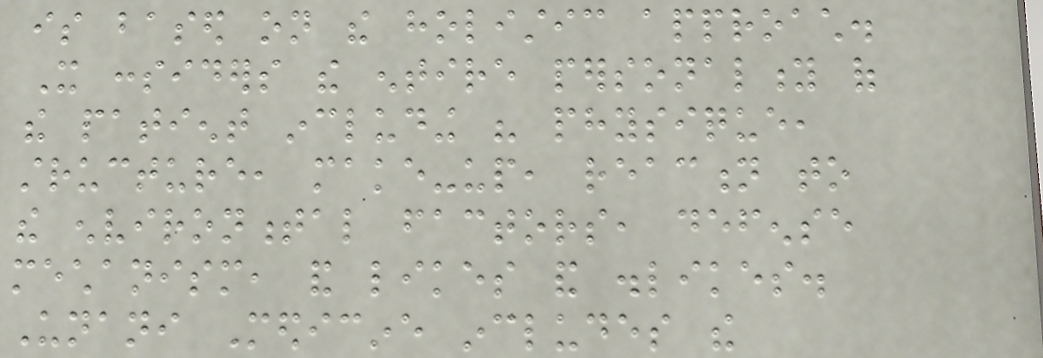is based on the holistic approach.
It considers the entire personality of
the patient including his physique,
structure, make-up, reaction to
the environmental factors, defense
mechanism, and likes and dislikes.
Unani Medicine includes the
